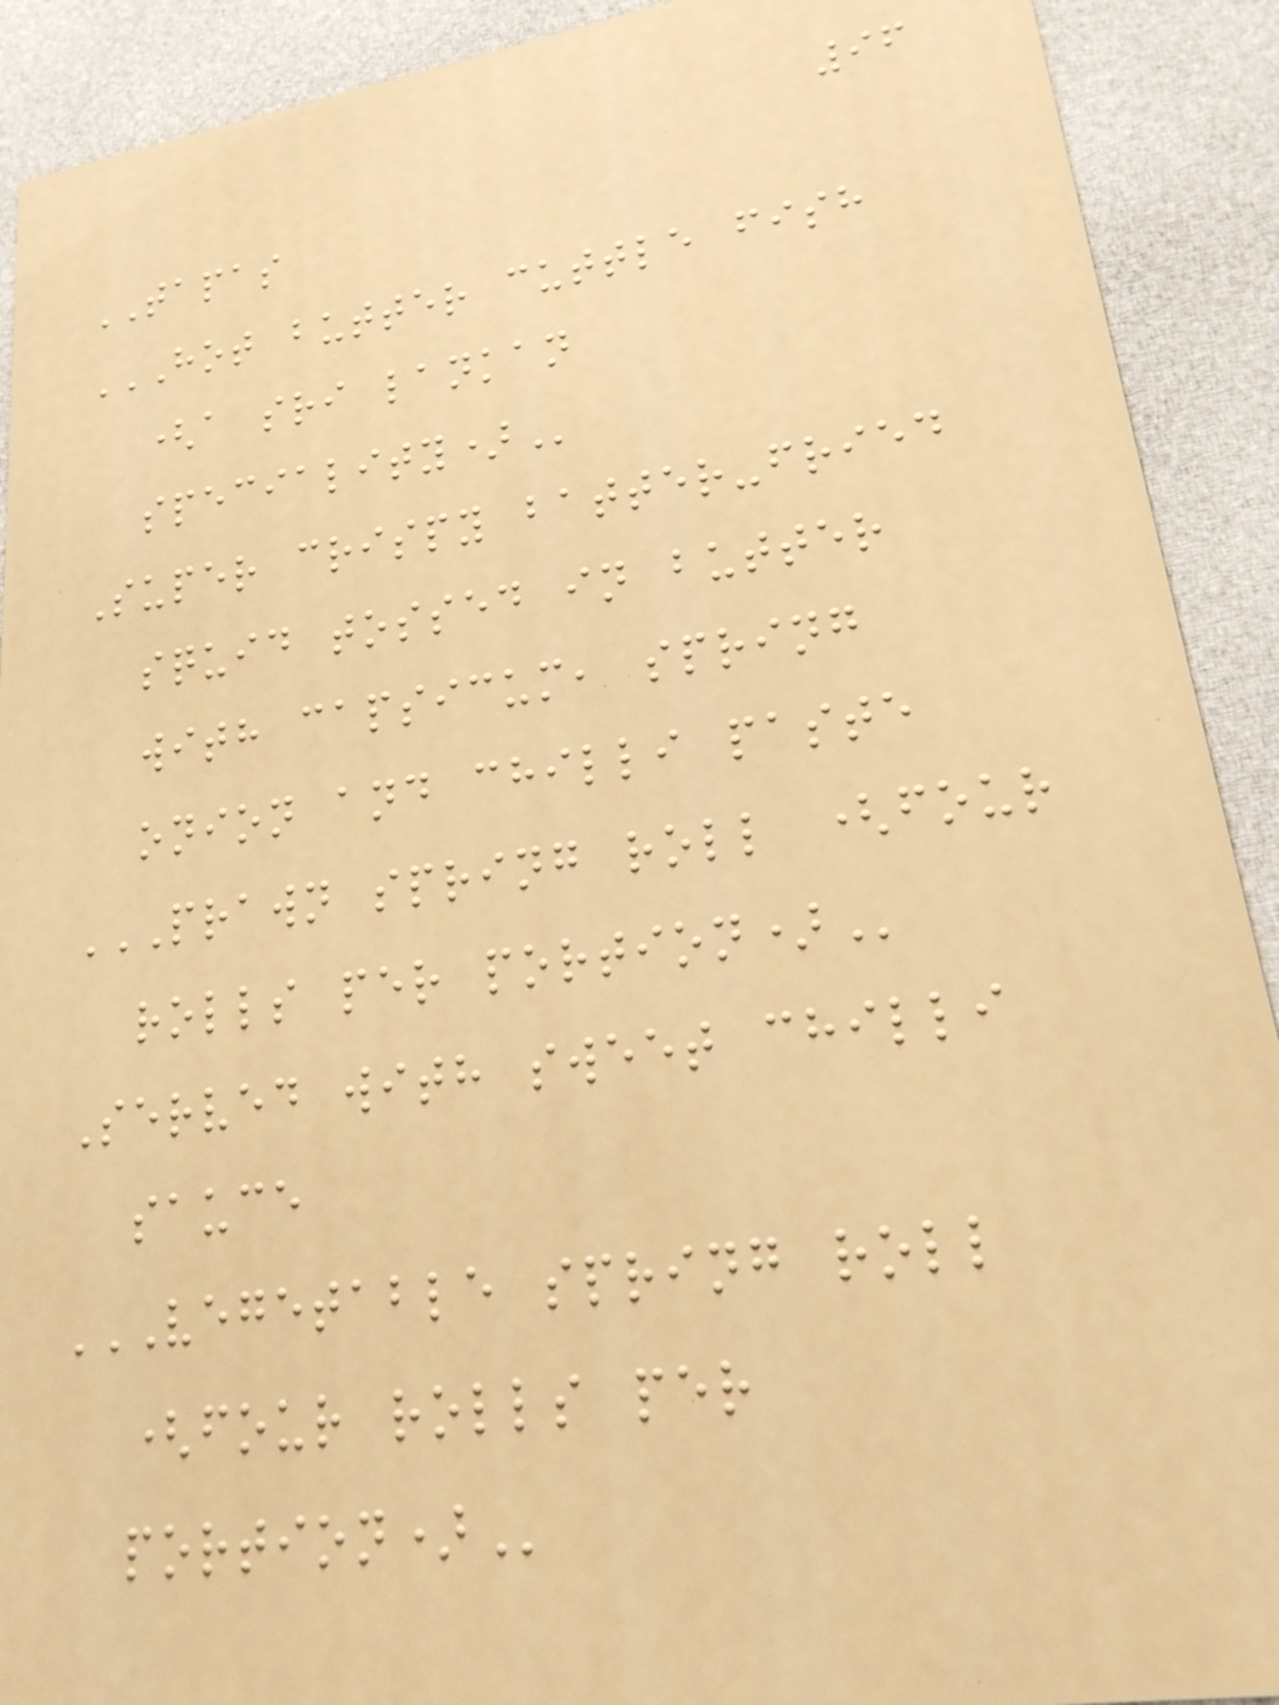96
TAPAS
HOT BUTTER CUTTLE FISH
(A SRI LANKAN
SPECIALITY)
Super crispy batter-fried
squid tossed in butter
with capsicum, spring
onion and chilli paste
PRAWN SPRING ROLL (FOUR
ROLLS PER PORTION)
Served with sweet chilli
sauce
VEGETABLE SPRING ROLL
(FOUR ROLLS PER
PORTION)
